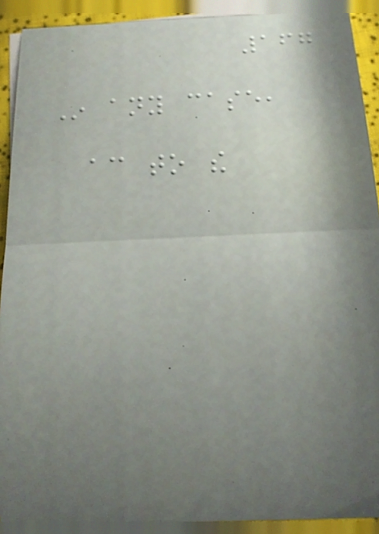167
In any case,
according to the
